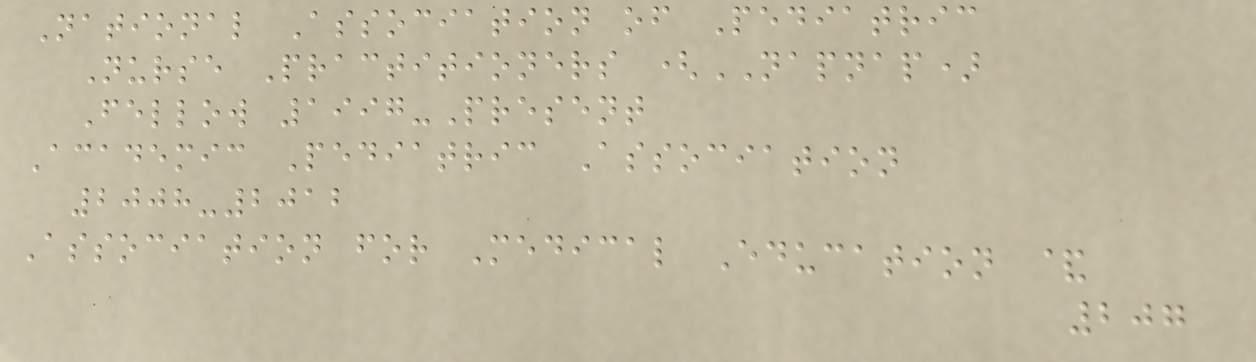National Association of Pediatric
Nurse Practitioners (NAPNAP)
Fellow 1997-Present
Academic Pediatric Association
2008-2012
Association for Medical Education &
207
